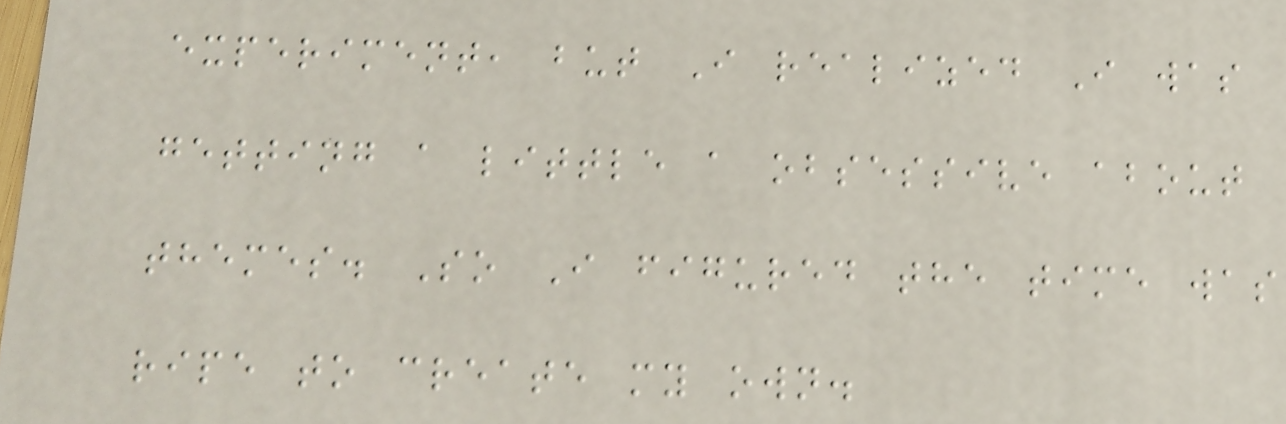experiment, but I realized I was
getting a little a obsessive about
themes. So I figured the time was
ripe to create my own.
